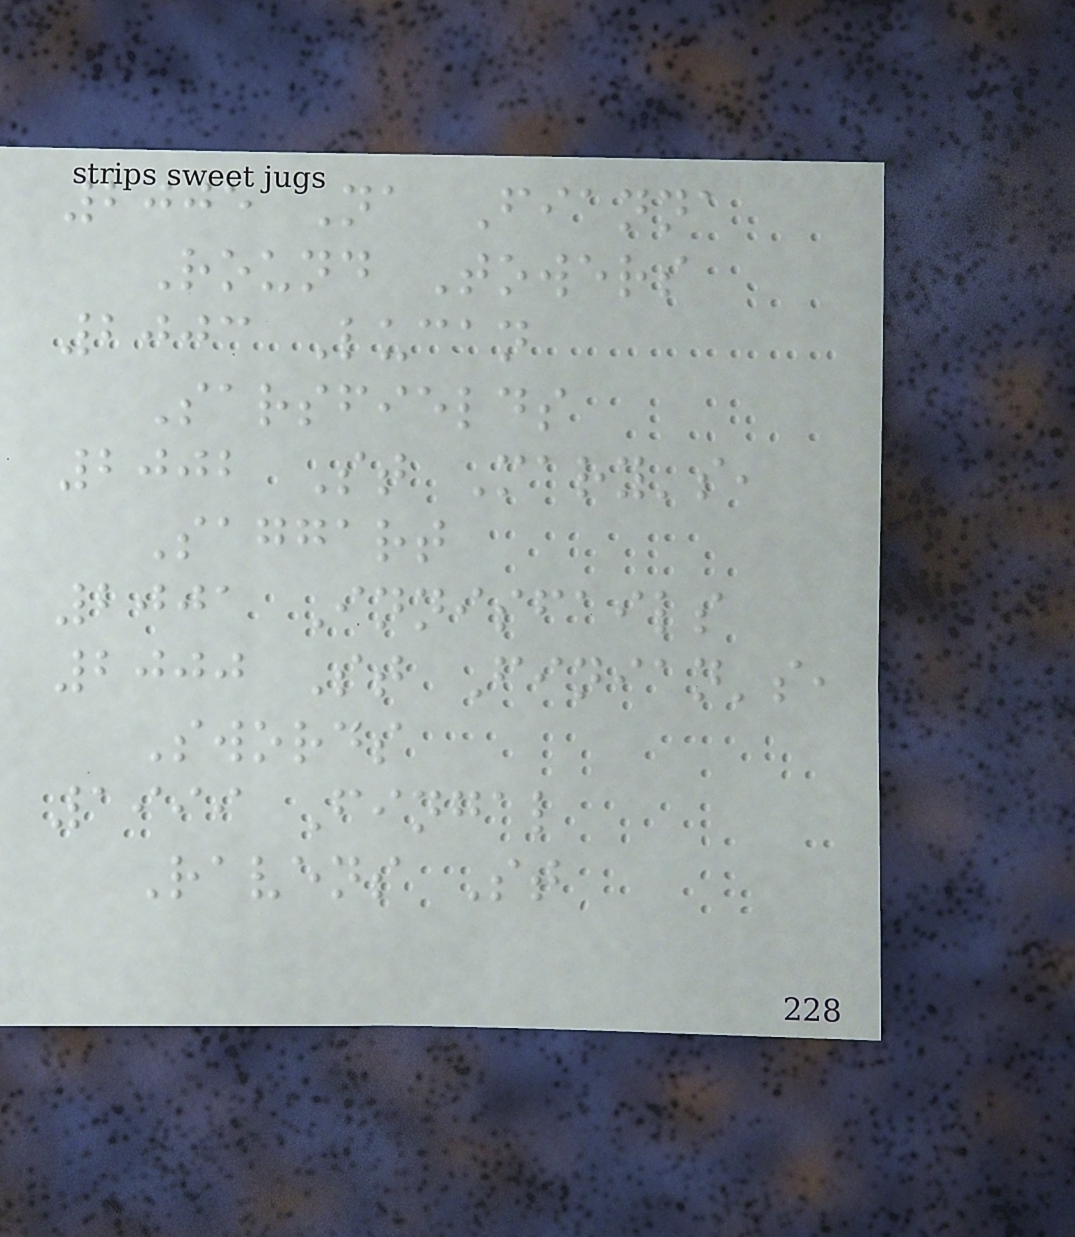2005 Na Fianna
Round Towers
2003 Lucan
Sarsfields
2002 St Mary's,
Saggart
2001 Innisfails
2000 St Finian's,
Swords
1999 Fingal
Ravens St
